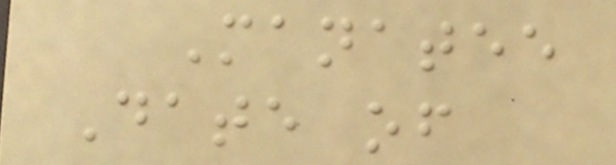Manatee
Date of
